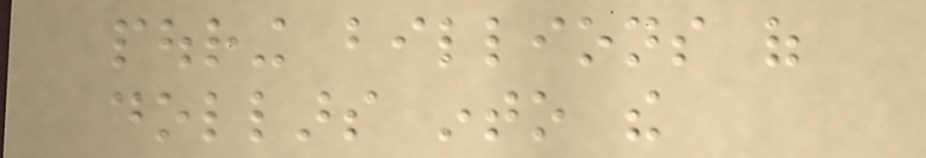pouring billions of
dollars into the
